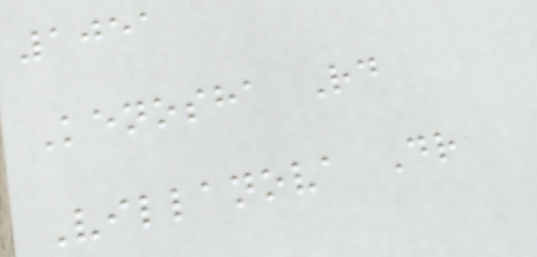1051
Kenosha Rd
Villanova Dr
